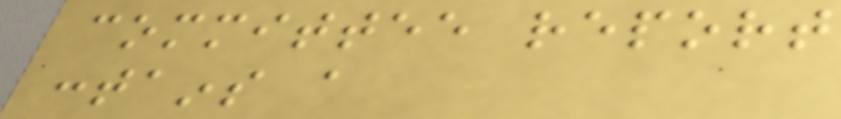committee report
contains a
